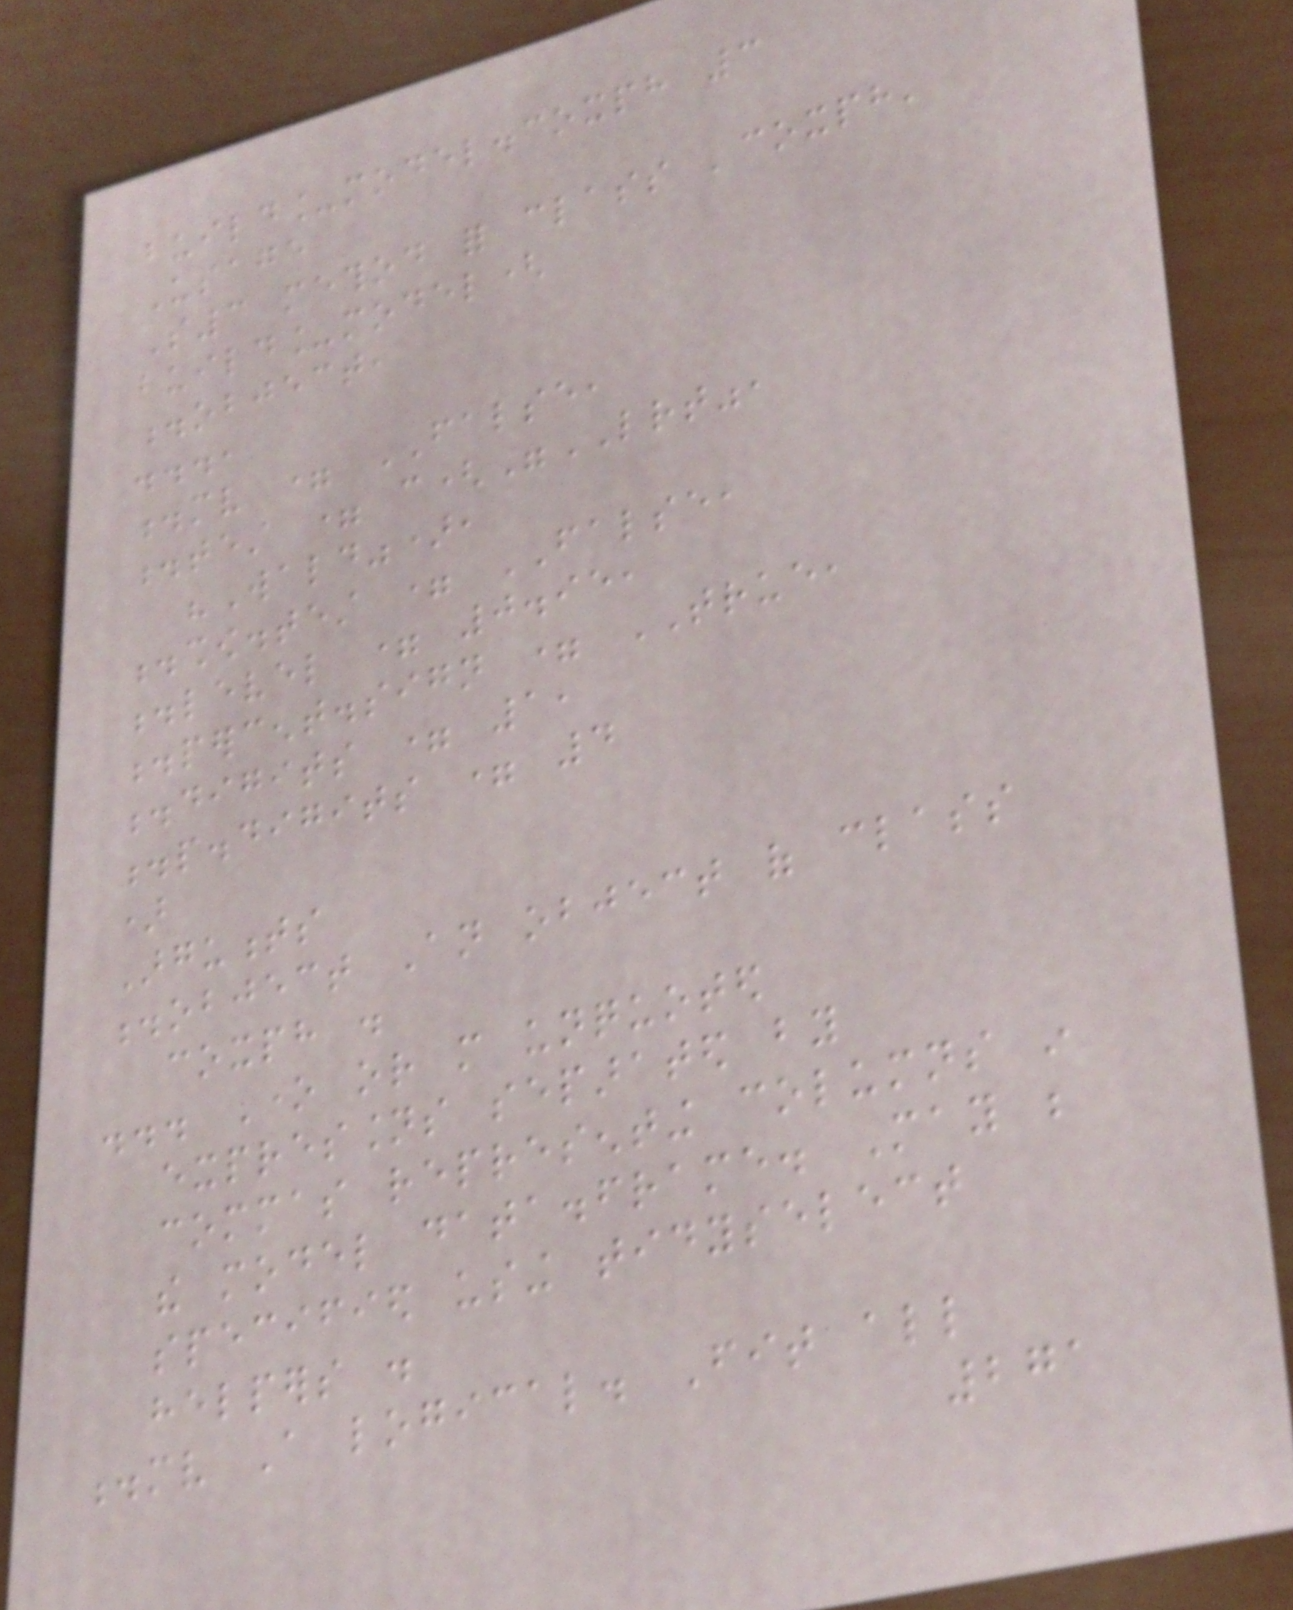build_model.coxph 3
Usage
S3 method for class 'coxph'
build_model(
.object,
...,
.mv = FALSE,
.test = c("LRT",
"Wald"),
.show.test = FALSE,
.level = 0.95,
.percent.sign = TRUE,
.digits = 1,
.p.digits = 4
)
Arguments
.object An object of class
coxph .
... One or more unquoted
expressions separated by
commas representing columns in
the model data.frame. May be
specified using tidyselect
helpers .
.mv A logical. Fit all
271
